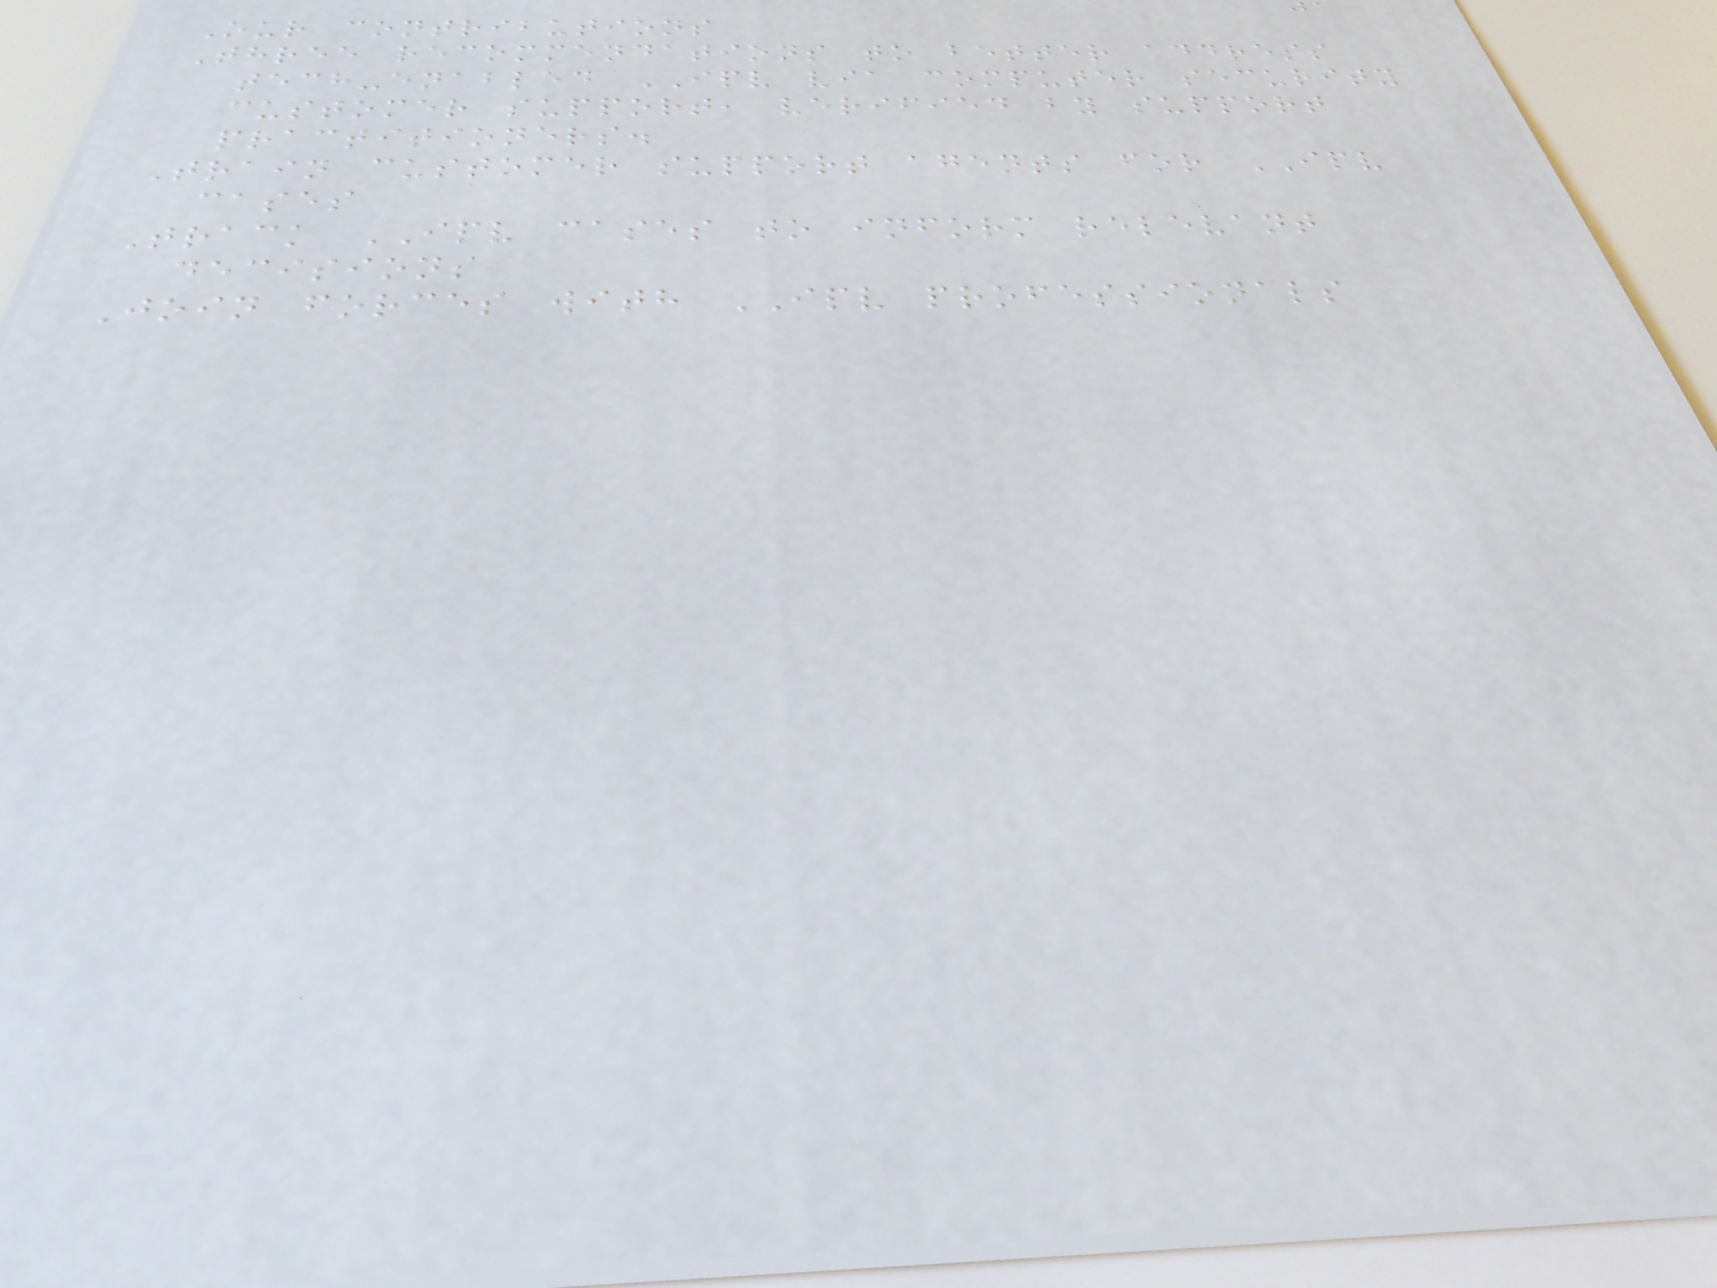Our contributions
Three recommendations to better address
tech-enabled IPV via computer security
customer support, verified by support
practitioners.
Train customer support agents for IPV
cases
Track IPV cases to inform relevant
decisions
Join forces with IPV professionals
